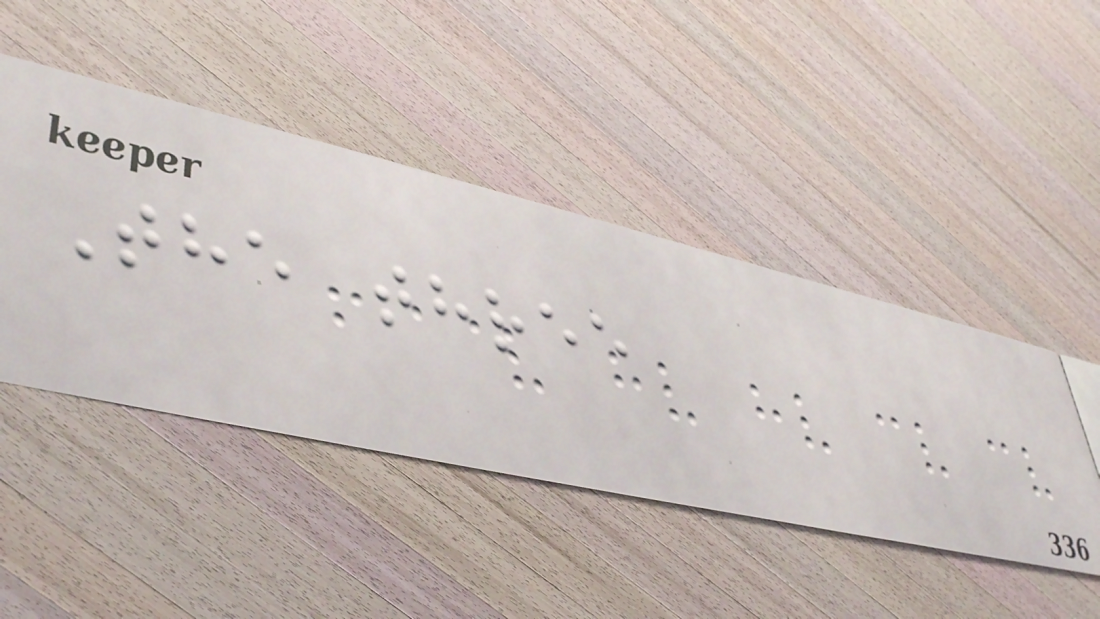The three
